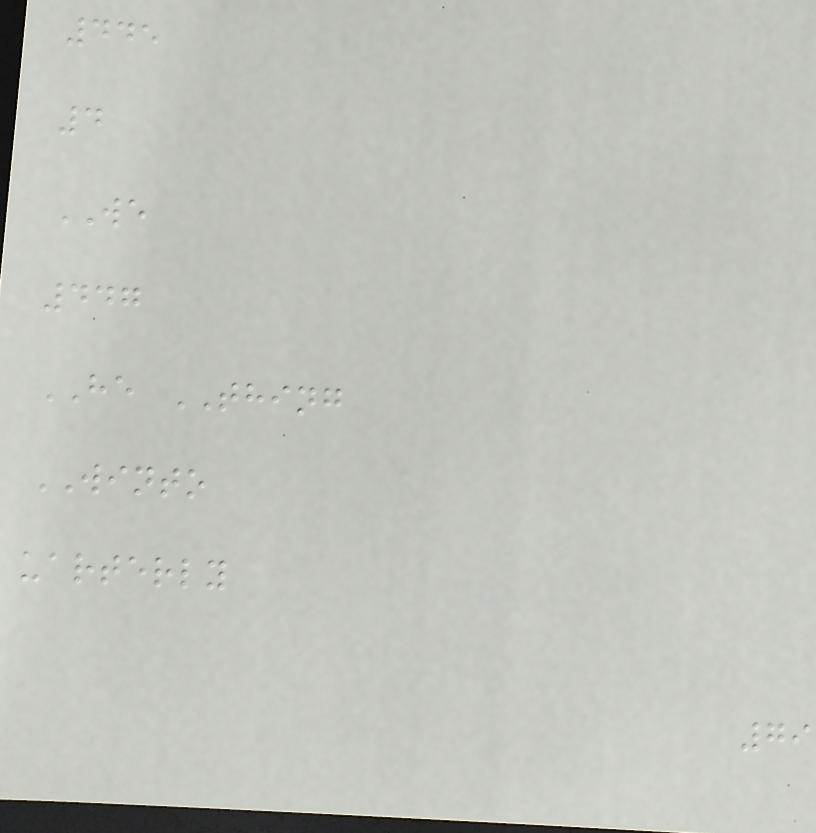445
4
WE
447
HE THING
WINTO
uarterly
79
